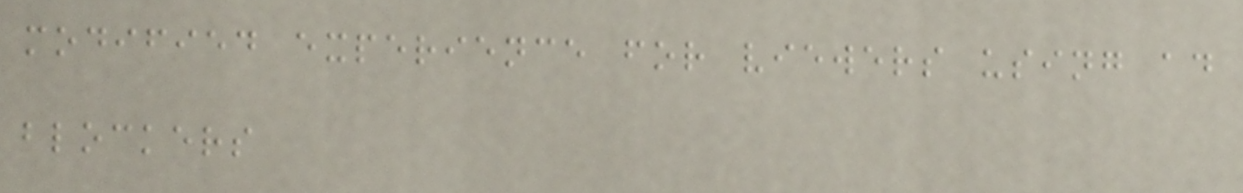modified experience for viewers using ad
blockers
